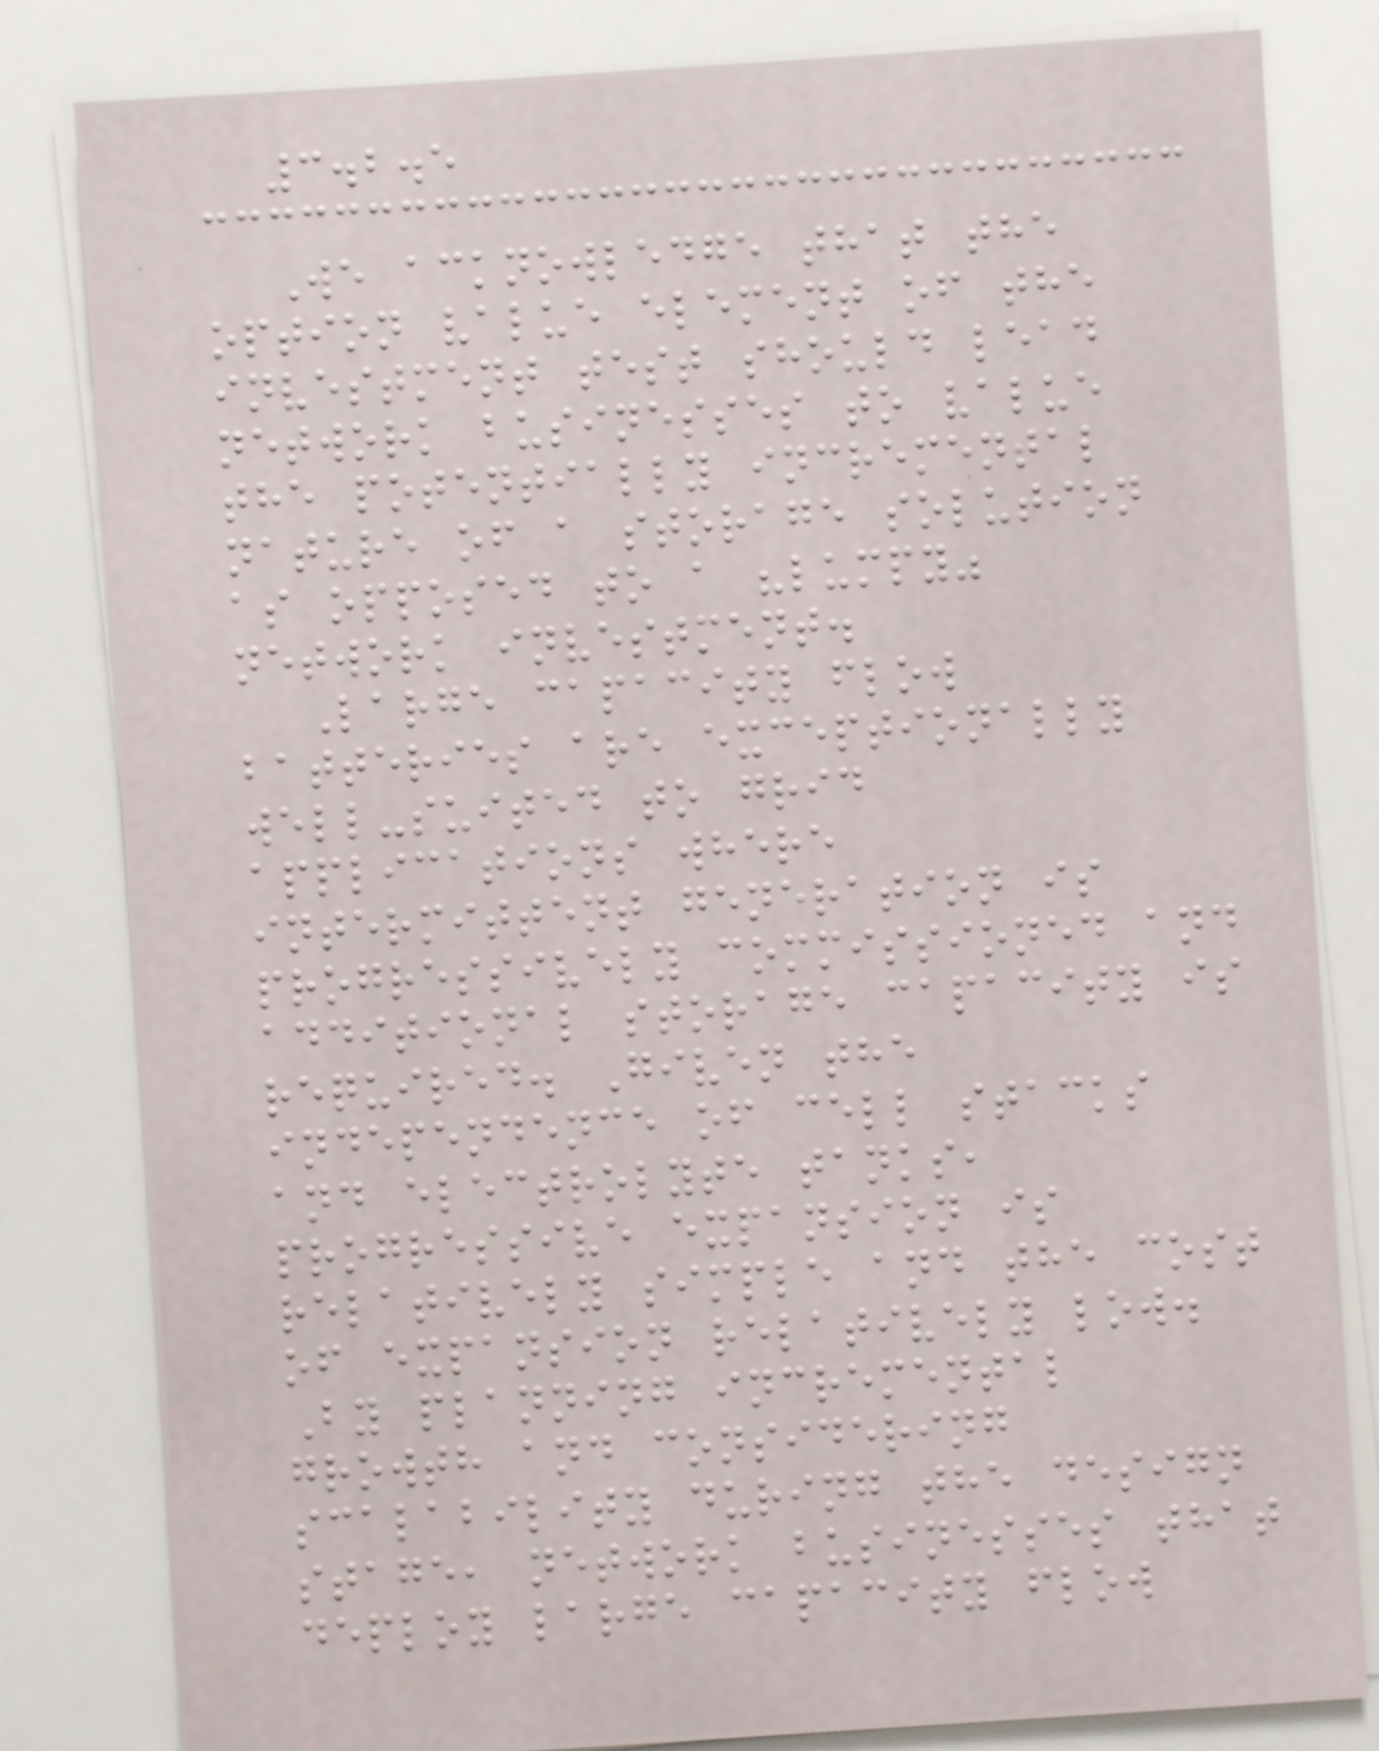3.2.5
We acknowledge that the
option value element of the
investment test should lead
network businesses to value
the potentially incremental
nature of a storage solution
as opposed to a "lumpy"
network investment.
Large capacity flow
batteries are exceptionally
well-suited to grid
applications where
intermittent generation is
progressively commissioned and
additional storage capacity is
required. Given the
independence of cell stacks
and electrolyte tanks,
progressive expansion is
relatively simple and the cost
of expansion relatively low.
By planning incremental
growth and considering
scalability during the design
stage, network businesses that
deploy large capacity flow
